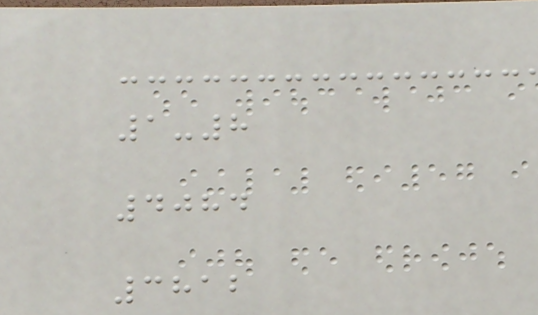1-8
4084
3812
